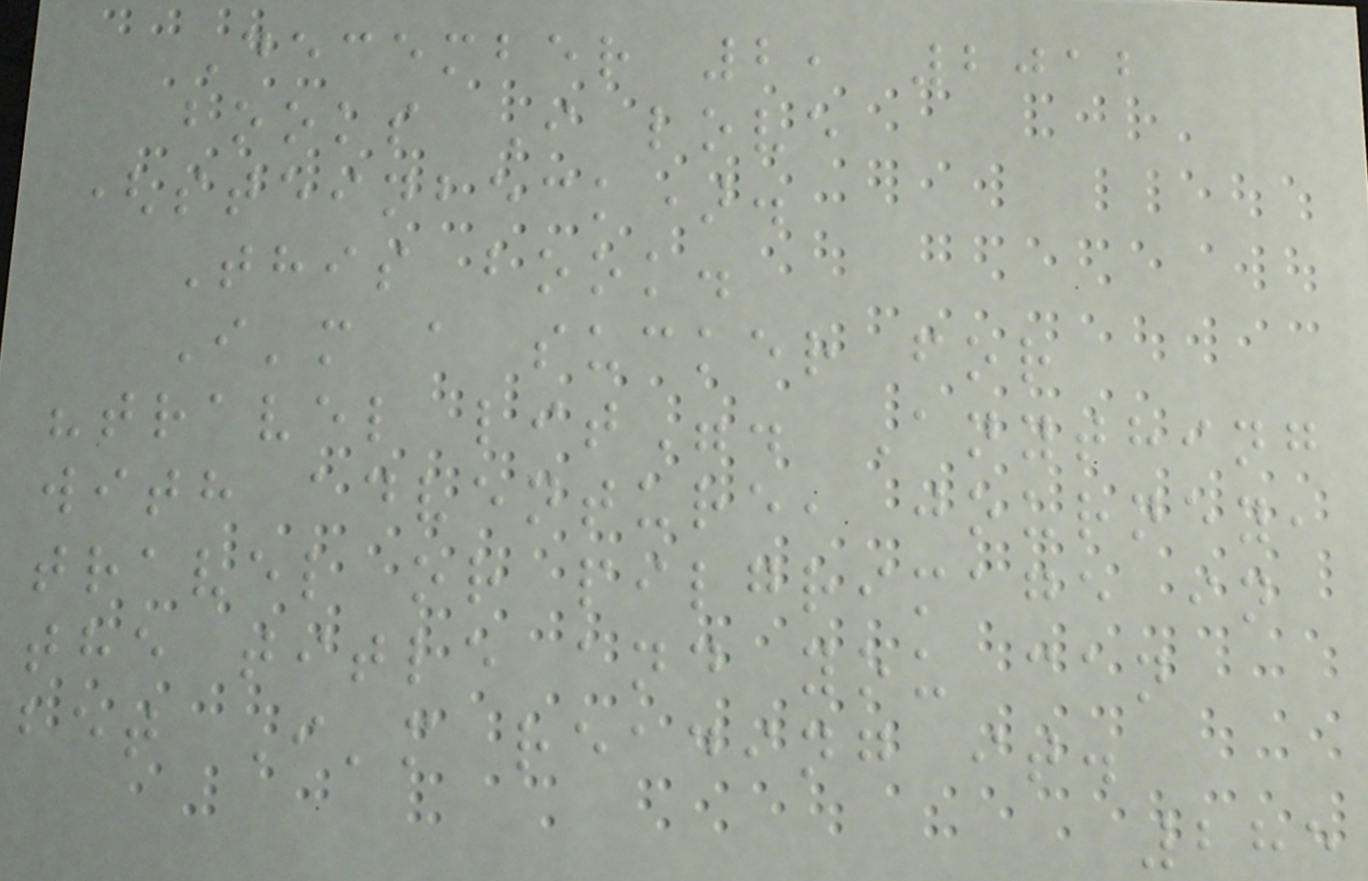December 2, 2012
books I love
(steinbeck).
This book.
I'm a sucker for
"travel lit". Anything
with adventure, journey,
travel or pilgrimage in
the title and you can
bet I'm reading it.
285
